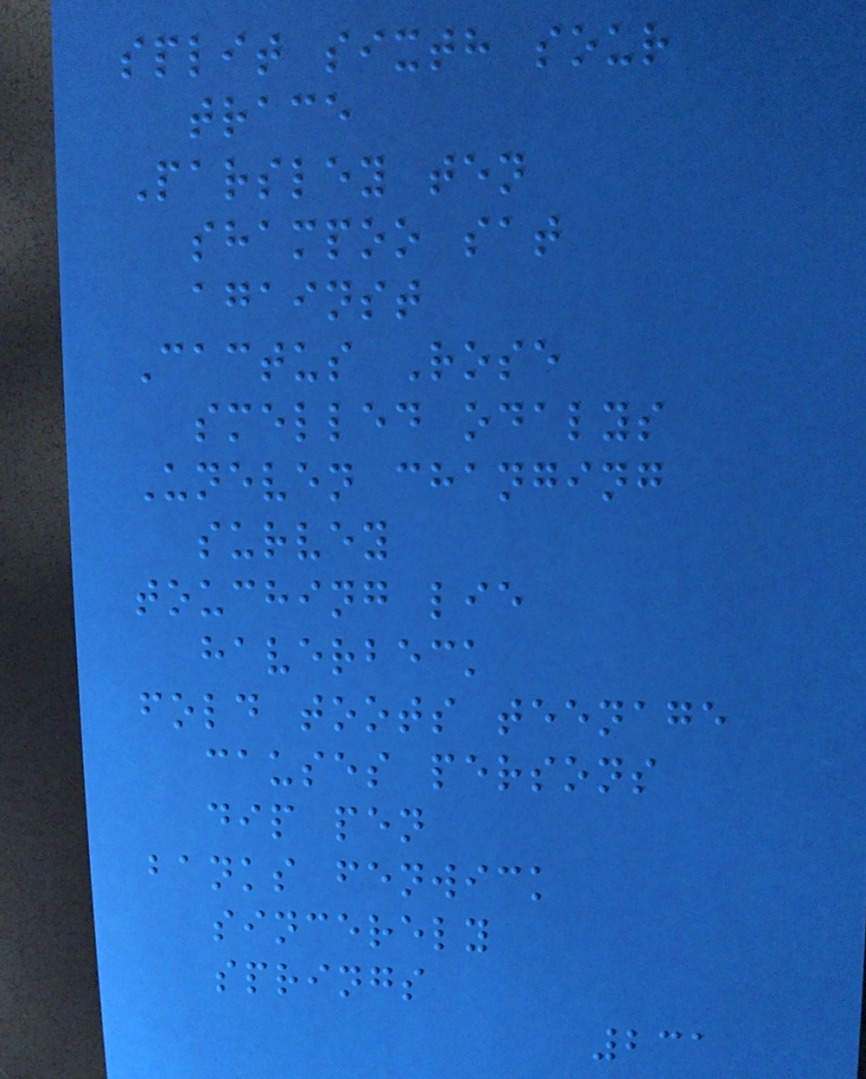split sixth sour
trace
Parsley ten
shampoo sat
against
Cactus Rose
smelled odalys
Uneven changing
survey
touching lie
haverbeck
fold toots teenage
causes persons
dip pen
banks fenwick
sincerely
springs
231
